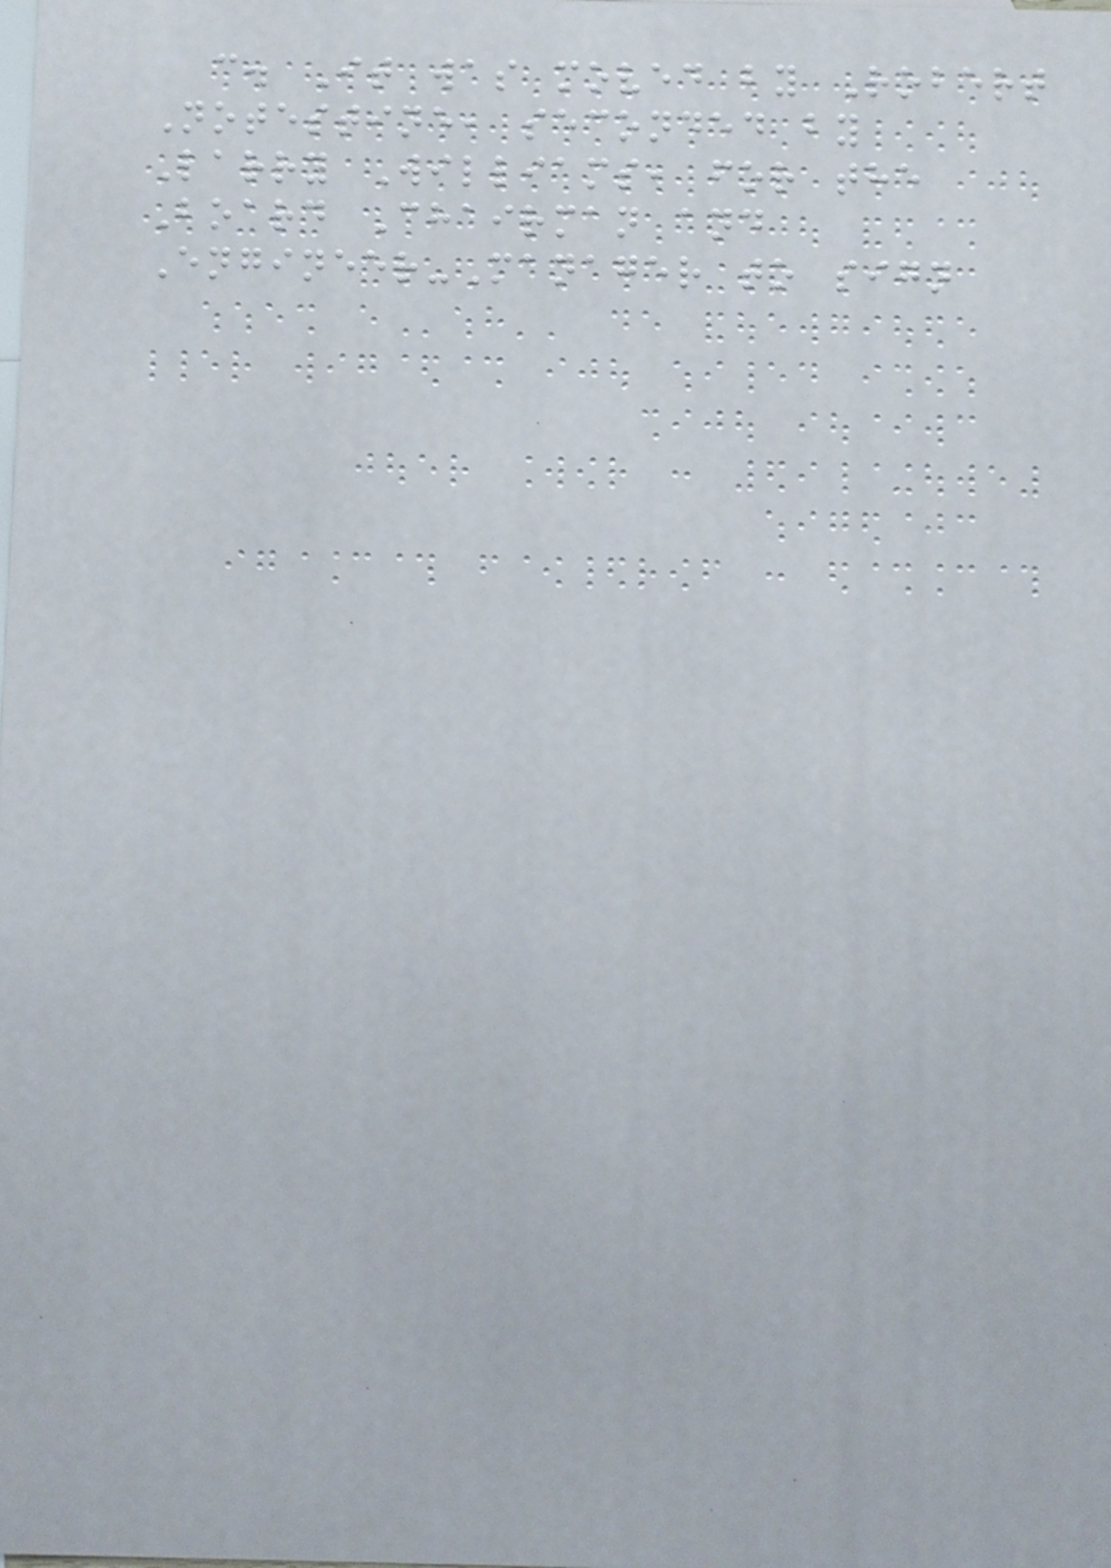c. It was moved by Robert
Notestine, seconded by
Larry Williams, for the
Board Chairman and
Engineer-Manager to sign
